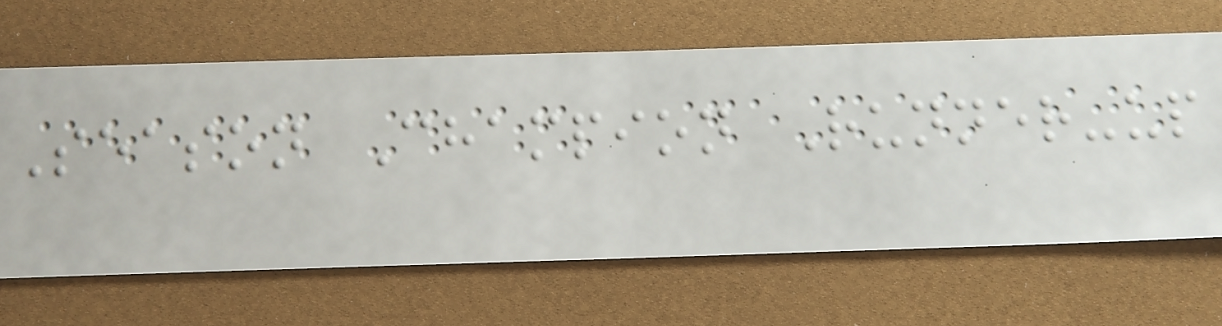Season Champion Runner-up
